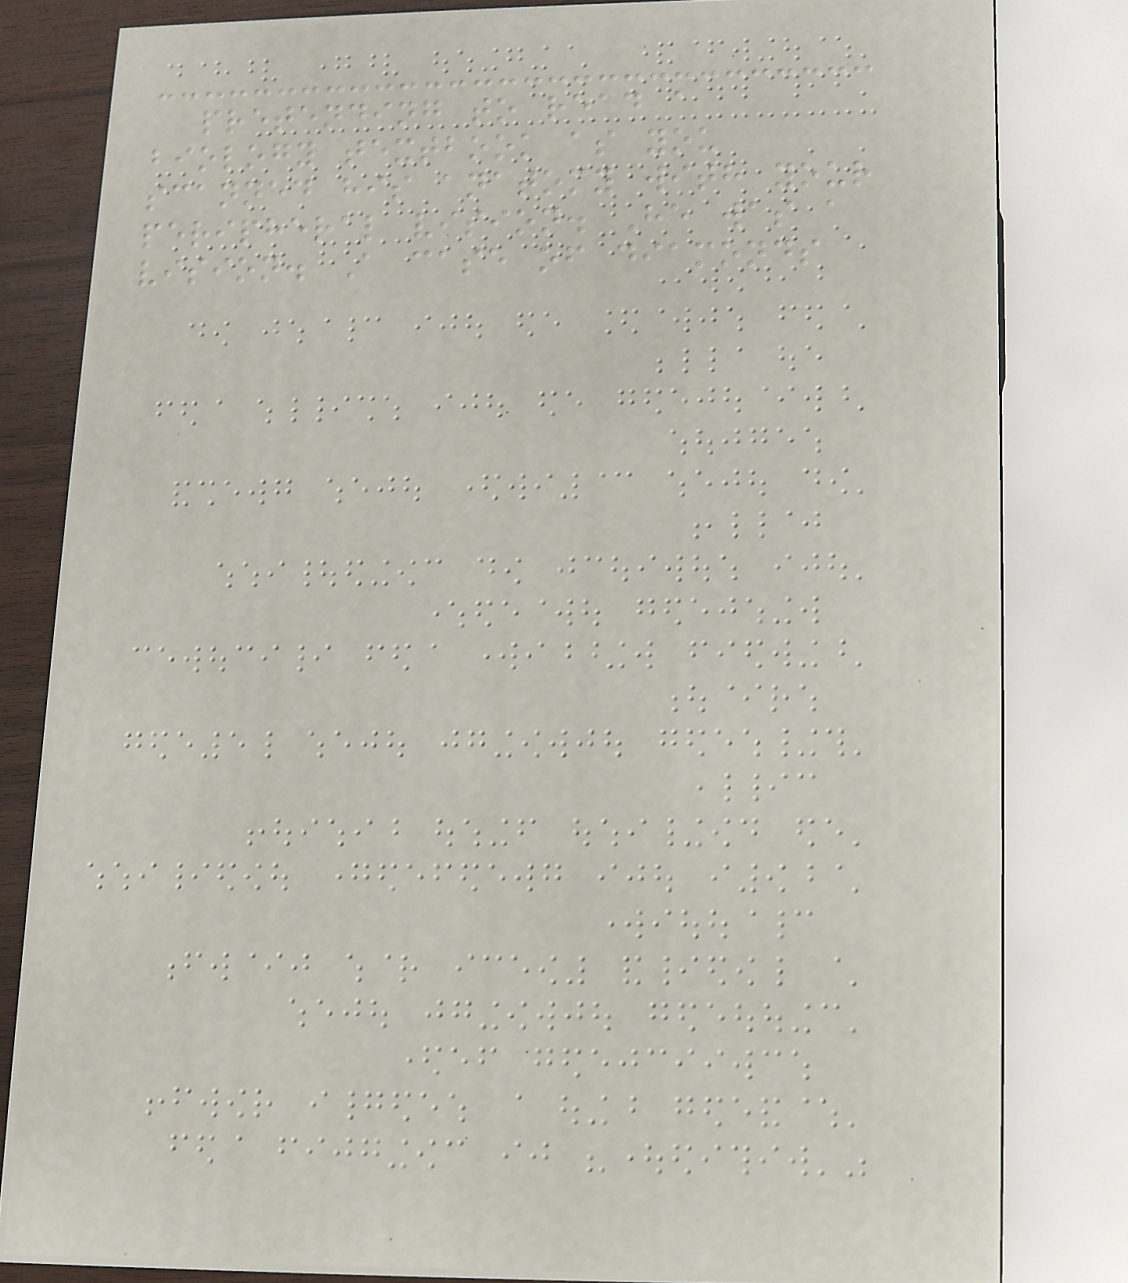pretending to read a
biology textbook as you
scanned his anatomy with your
peripheral vision. He was a
vision. A case of diamonds
